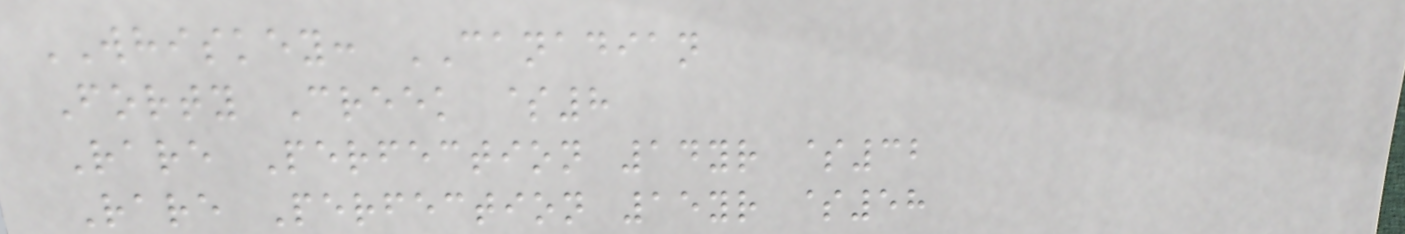WHISKEY: CANADIAN
Forty Creek $8
Rare Perfection 14yr $32
Rare Perfection 15yr $58
